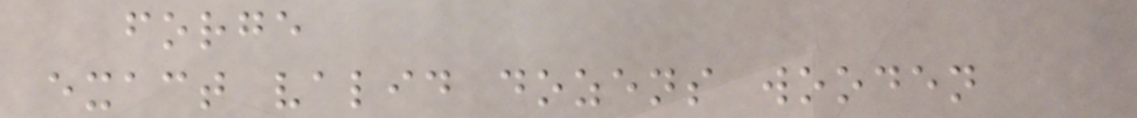forge
exact valid dozens wooden
